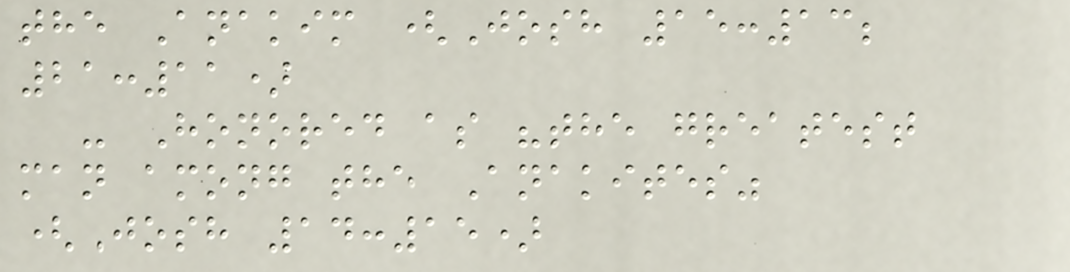the Anakim (Josh 15:13;
21:11)
- Honored as "the greatest
man among the Anakites"
(Josh 14:15)
